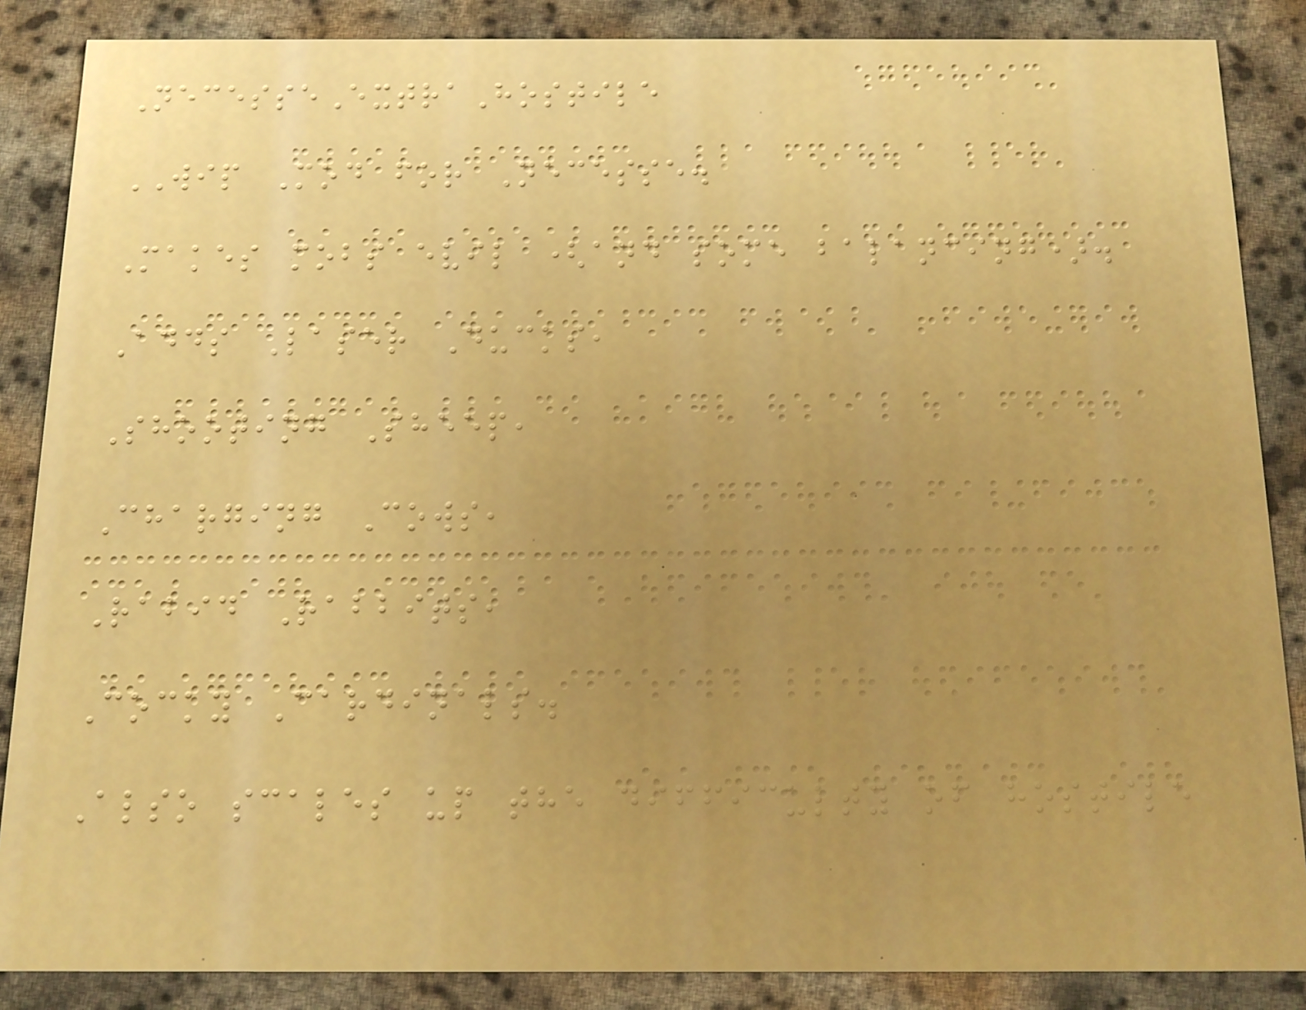NecesseExtraHostile
WIP Mod for Necesse.
Makes mobs evil (and some balancing).
Adds Laser Ducks,
Shooting Sheep,
Charging Cows,
Rabid Rabbits,
Cocky Cardinals.
Also scales up the difficulty of hostile
